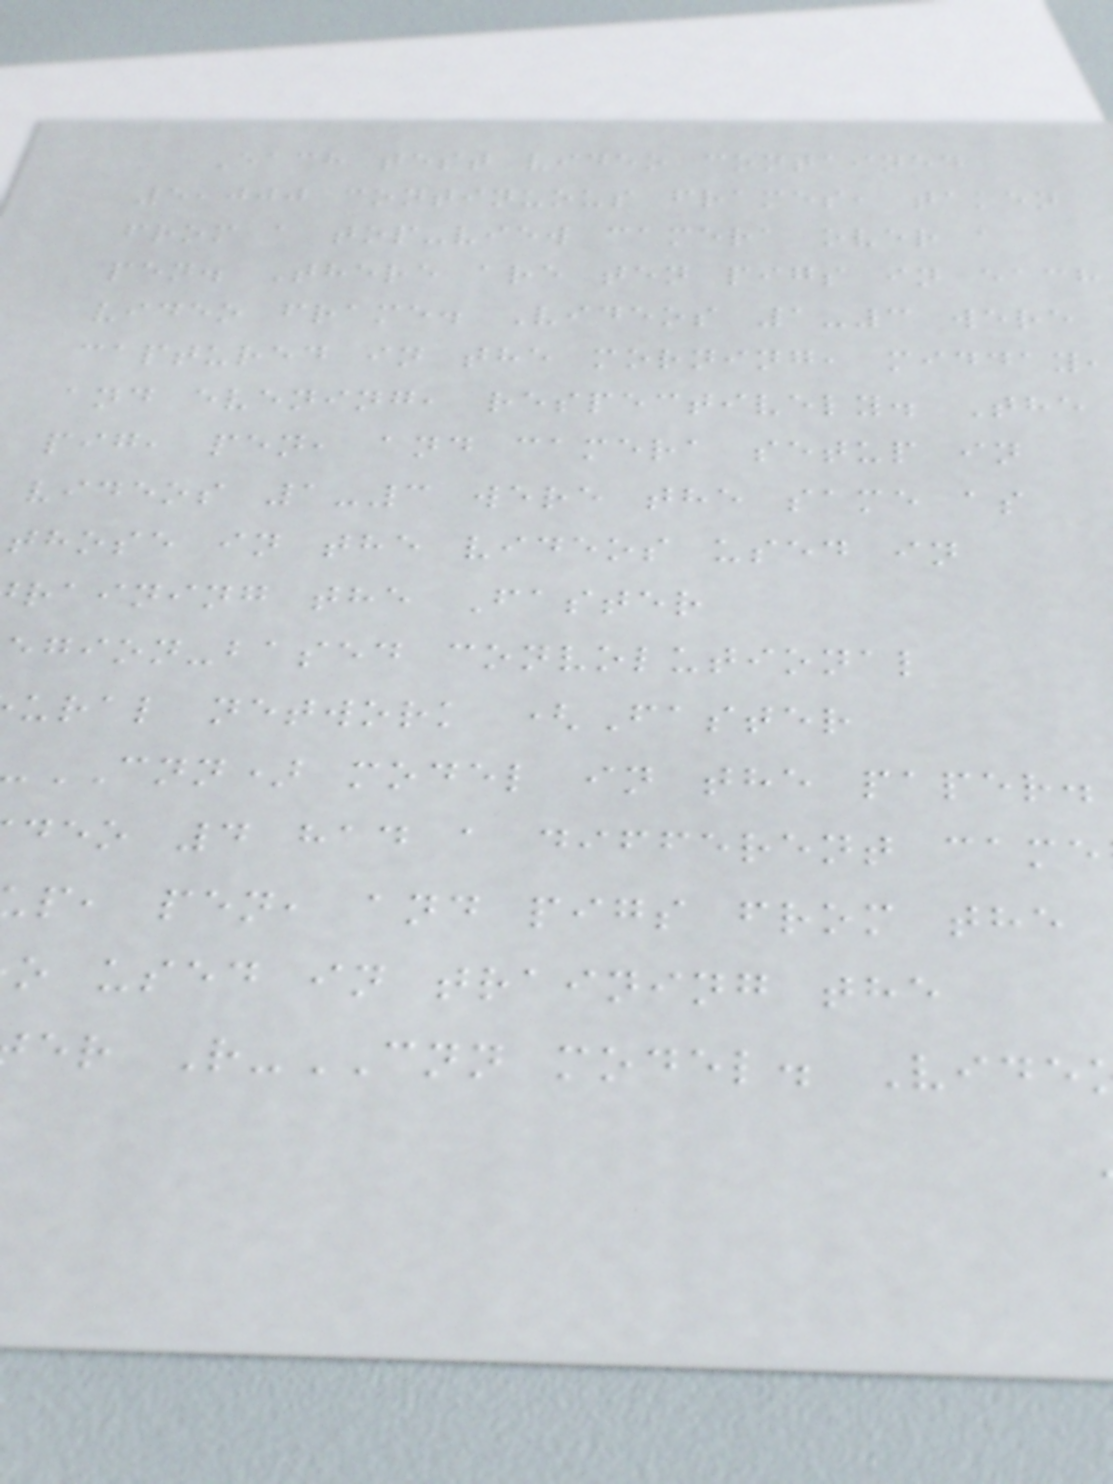Each test video contained
5,000 continuous frames, taken
from a top-view camera over a
pen. There are ten pigs in each
video frame. Videos 1-3 were
captured in the morning, midday,
and evening, respectively. The
pig, pen, and camera setup in
videos 1-3 were the same as
those in the videos used in
raining the Faster
egion-based convolutional
ural network (Faster
CNN) model in the paper.
deo 4 had a different came
p, pen, and pigs from the
o used in training the
er R-CNN model. Vide
